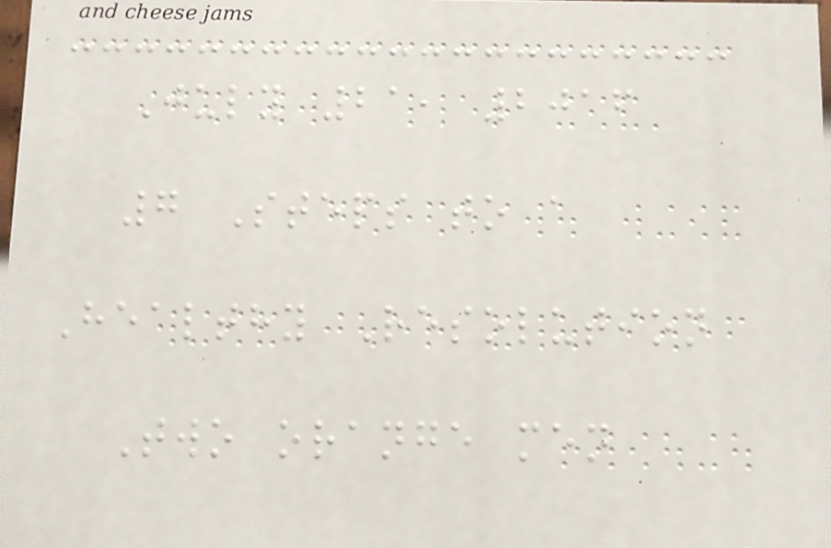July 21, 2016
7 Steps to a
Healthy Resolution
Two orange men
